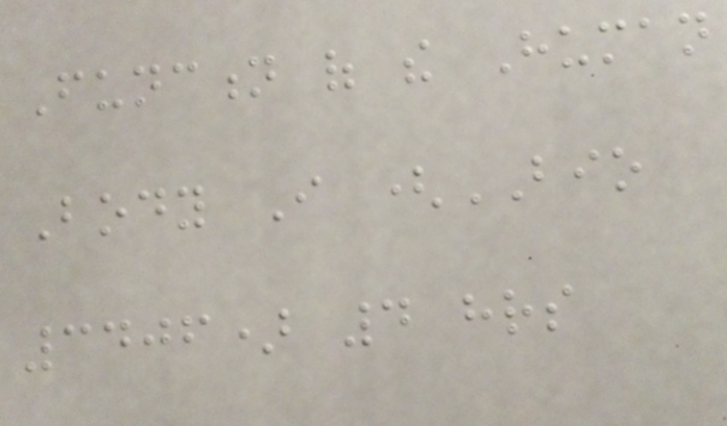Function of the Human
Body I (BIO
3406) 4 hrs
